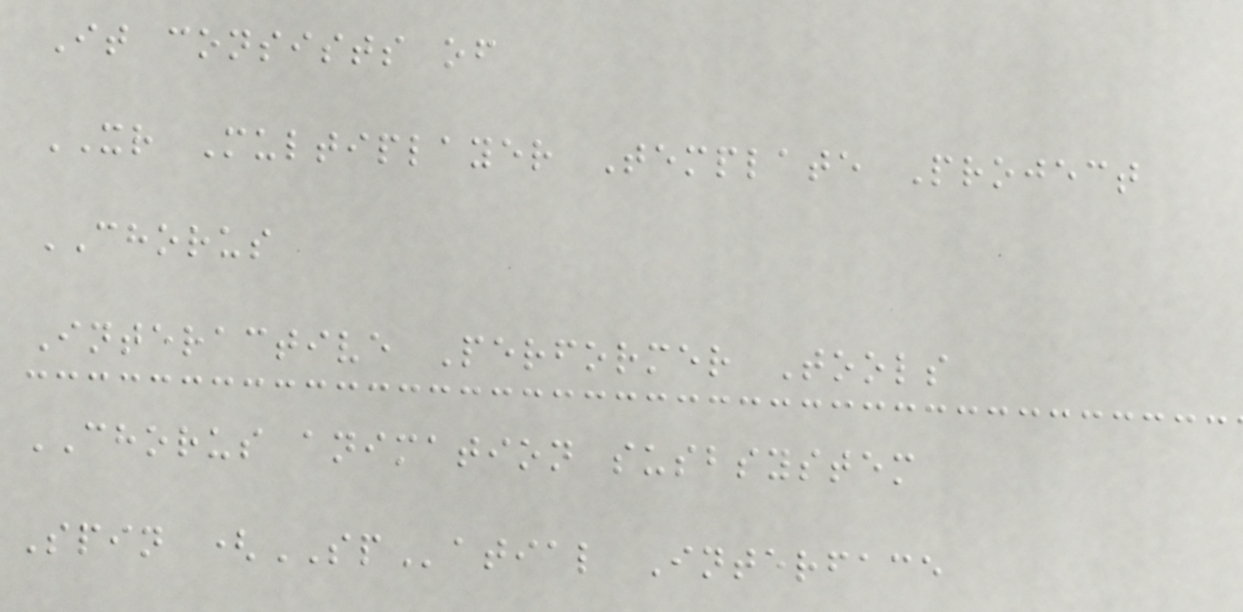It consists of
XR Multiplayer Template Project
CHORUS
Interactive Performer Tools
CHORUS animation susbsystem
Spin (SPatial Interface
